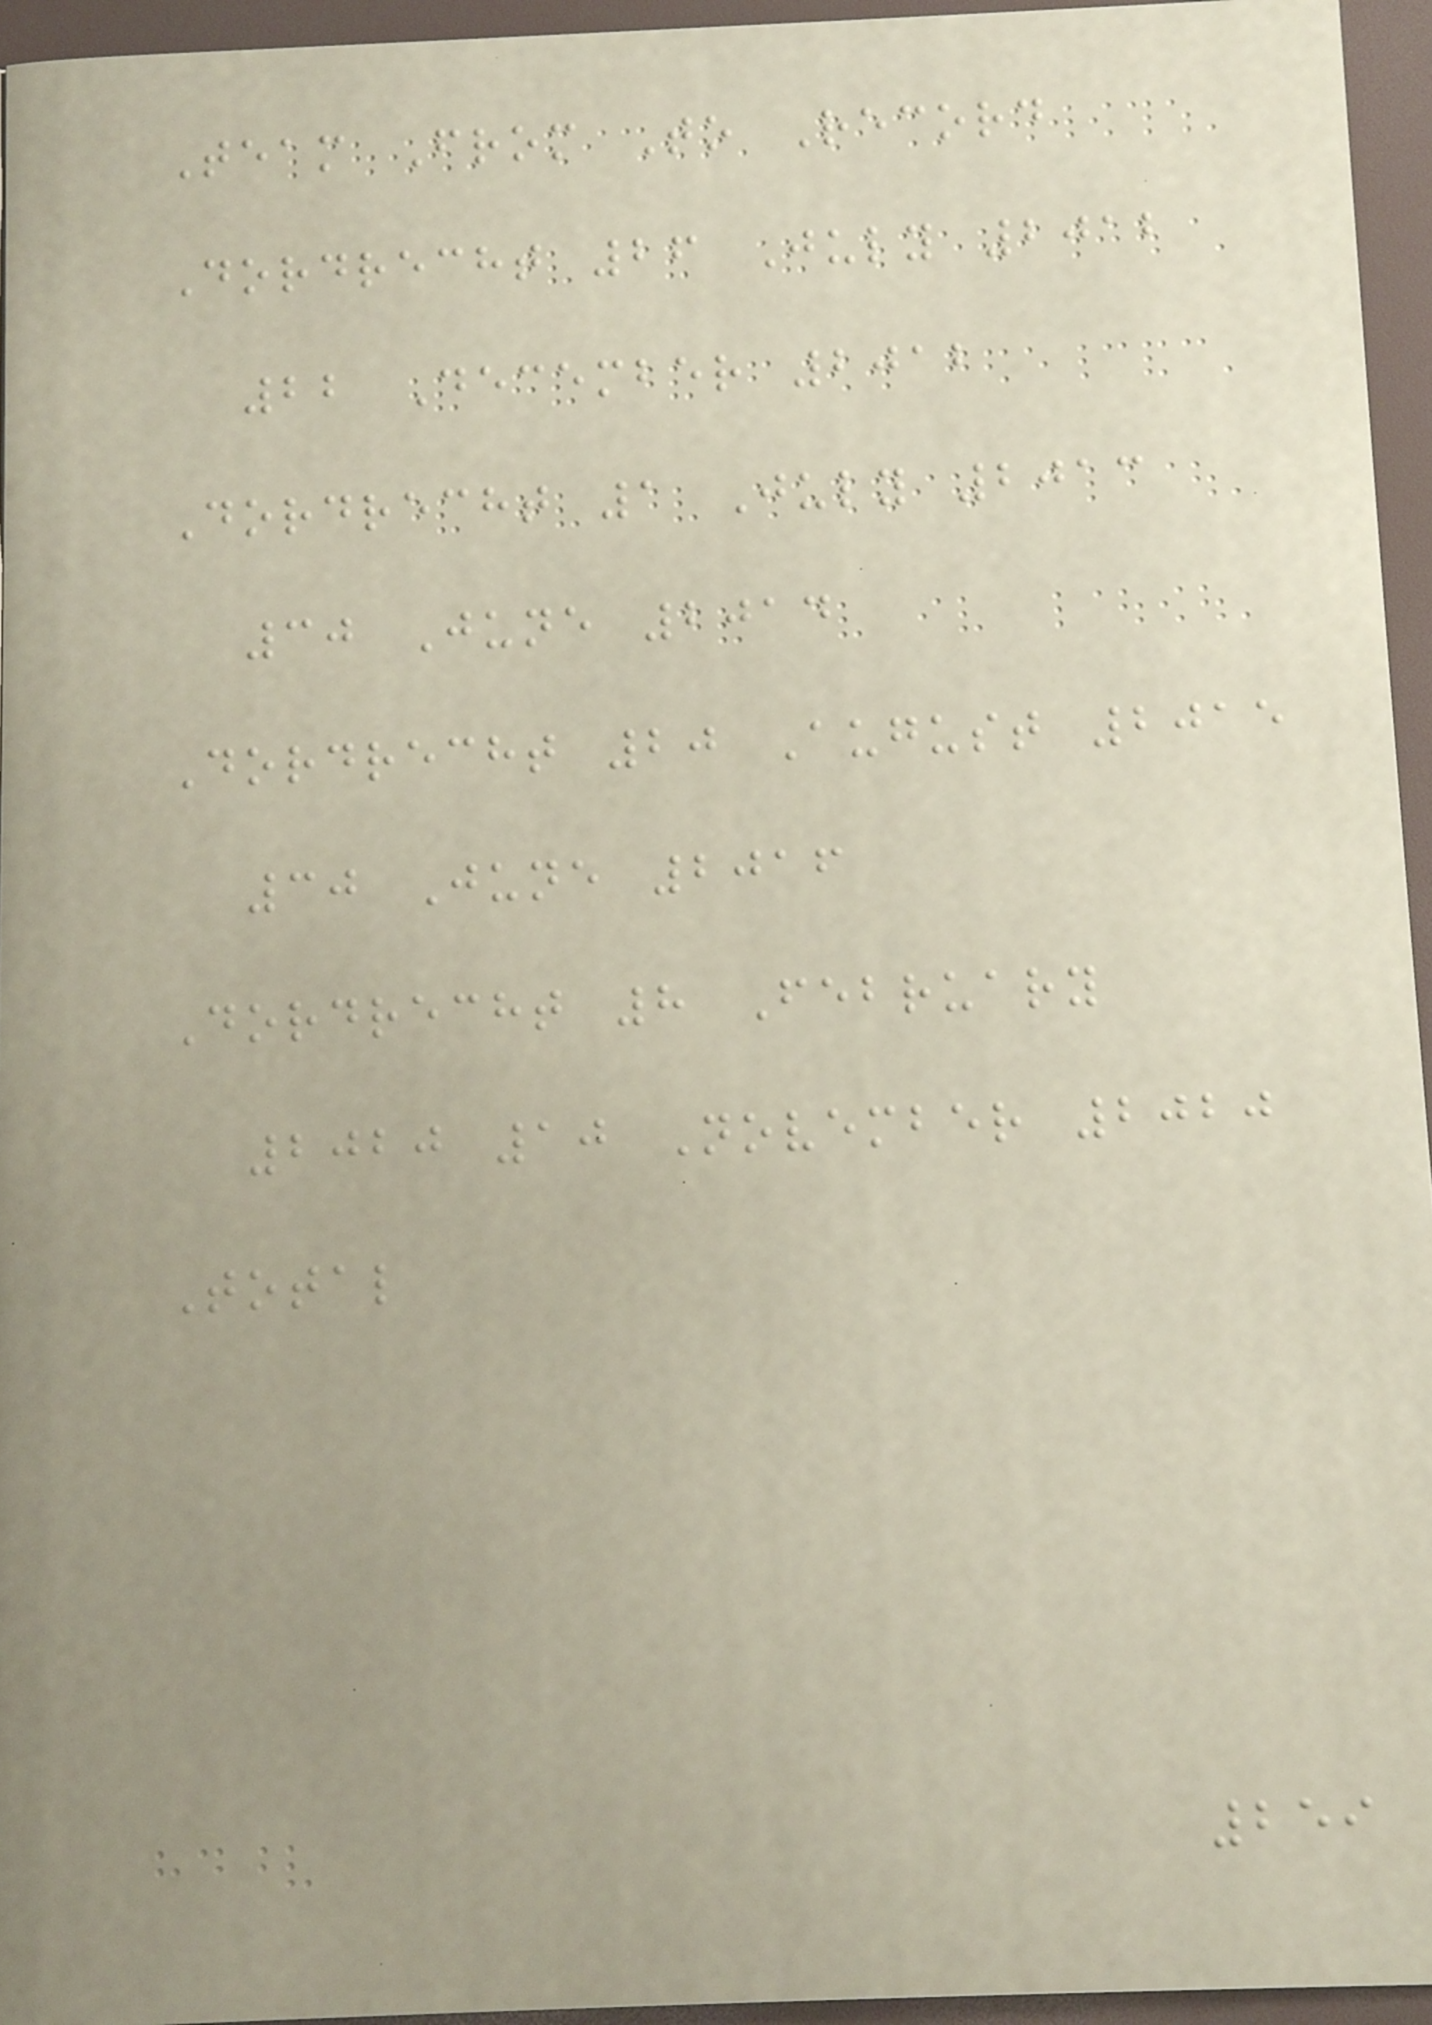Team From To Record
Dordrecht 26 July 2012
22 December 2012
Dordrecht 1 July 2013
30 June 2014
Dordrecht 20 August 2015
30 June 2016
Dordrecht 8 February
2020 10 November 2020
Total
259
